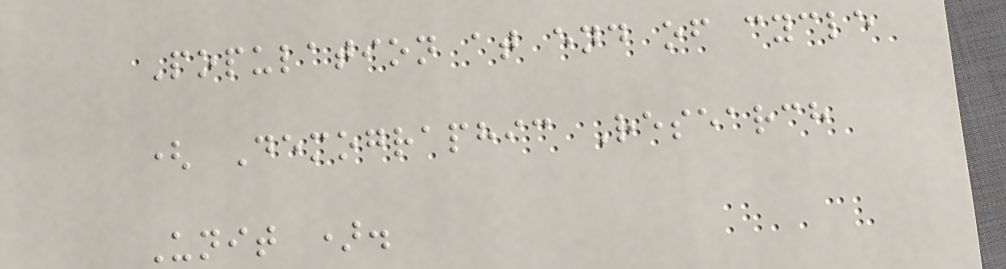Population at end of cycle
( Demographic Research
Unit ).
